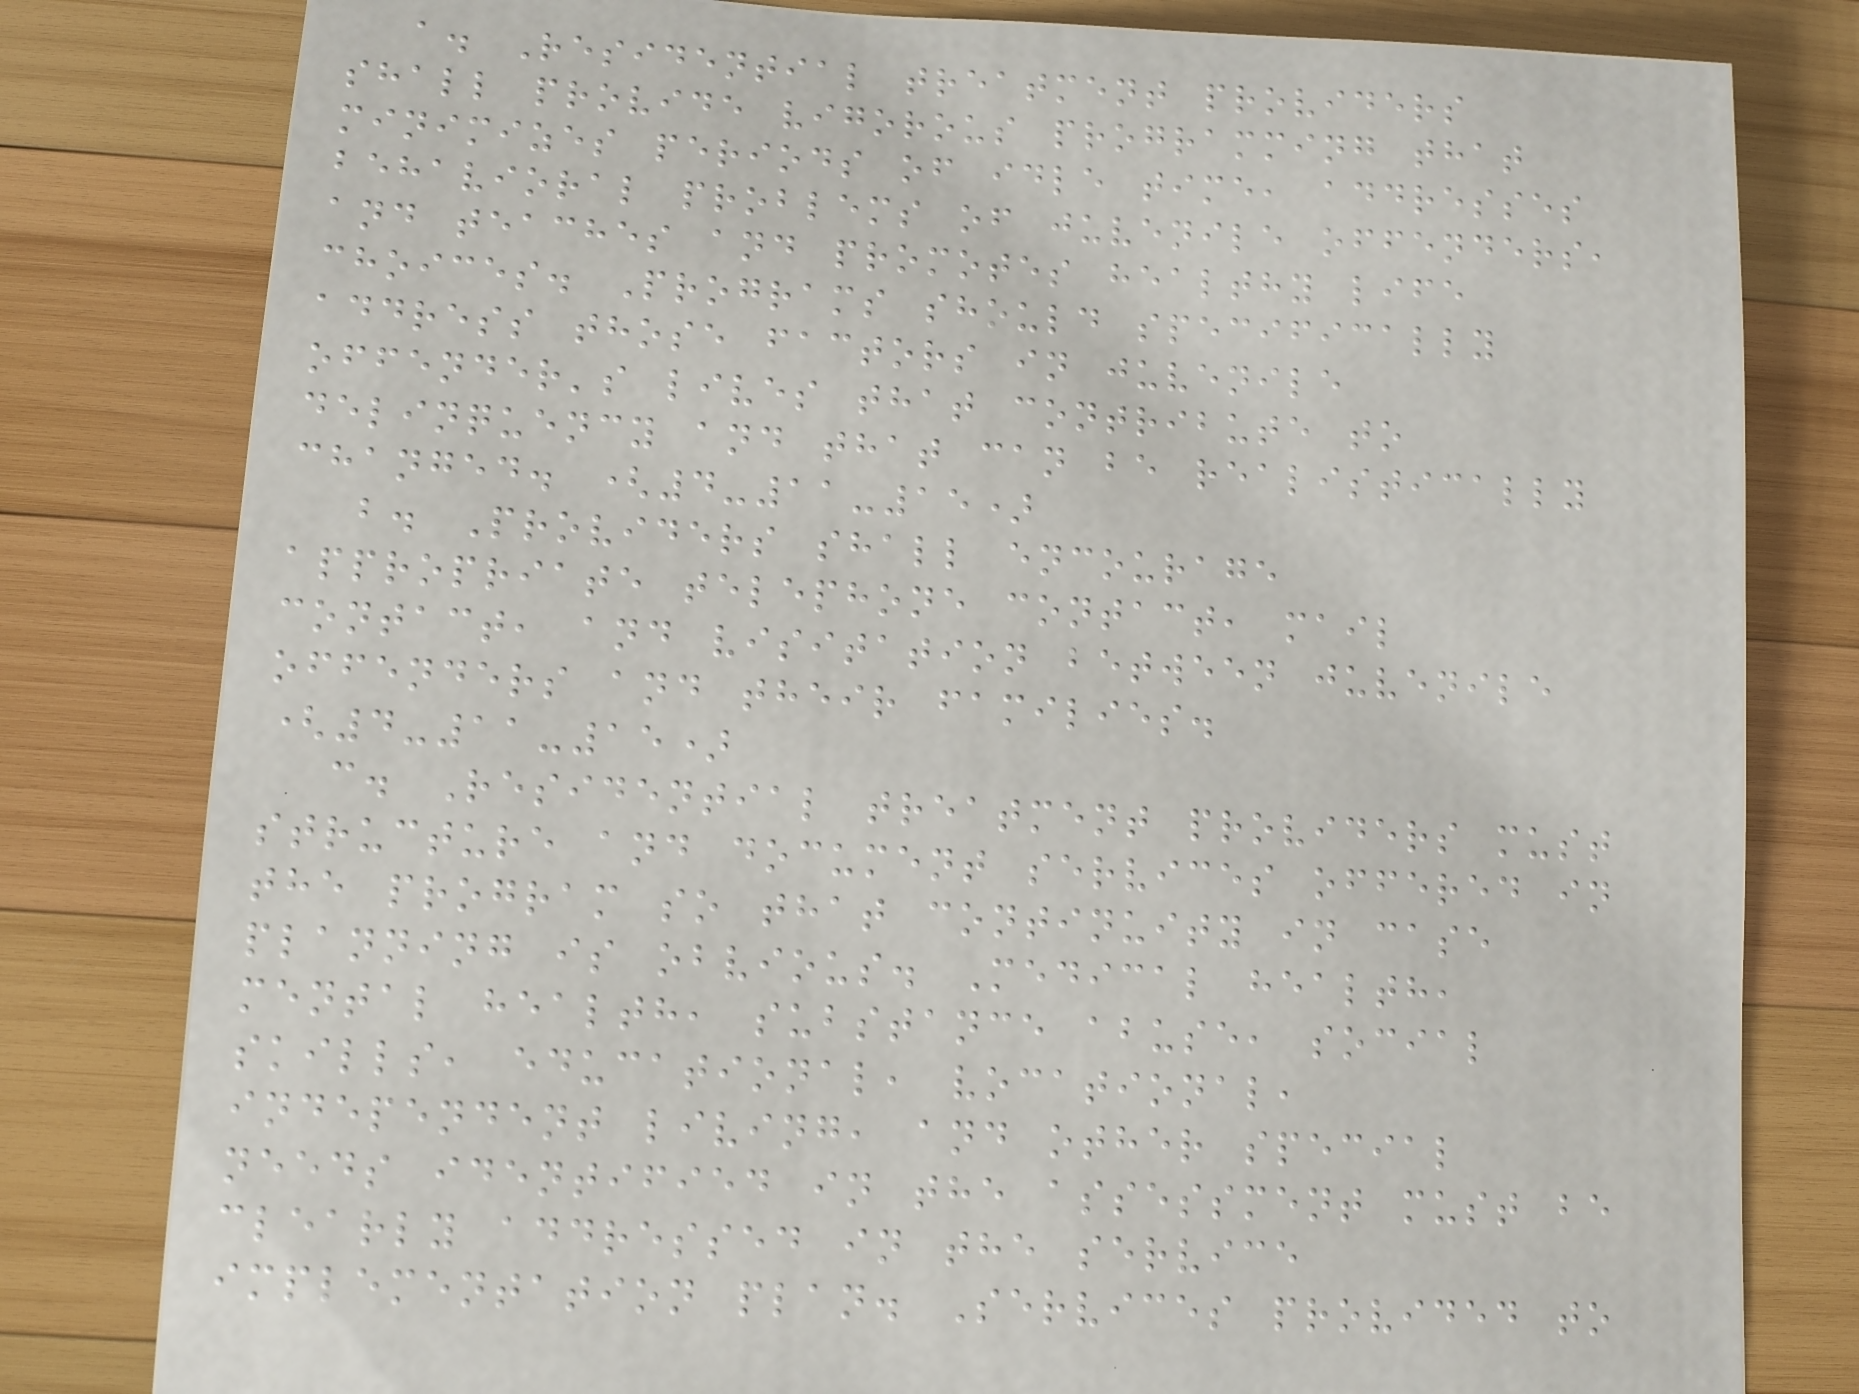a. Residential treatment providers
shall provide vigorous programming that
minimizes periods of idle time, addresses
behavioral problems of juvenile offenders,
and teaches and promotes healthy life
choices. Programs should specifically
address those factors in juvenile
offender's lives that contribute to
delinquency and that can be realistically
changed. (4-11-15)
b. Providers shall encourage
appropriate telephone contact, mail
contact, and visitation between juvenile
offenders and their families.
(4-11-15)
c. Residential treatment providers must
structure and document services offered in
the program so that continuity in case
planning is obvious. Medical health,
mental health, substance abuse, social
skills, educational, vocational,
independent living, and other special
needs identified in the assessment must be
clearly addressed in the service
implementation plan. Services provided to
